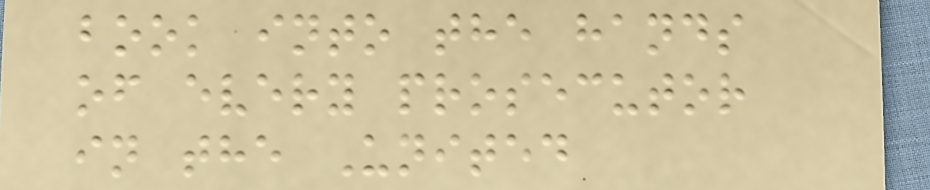book into the hands
of every prosecutor
in the United
